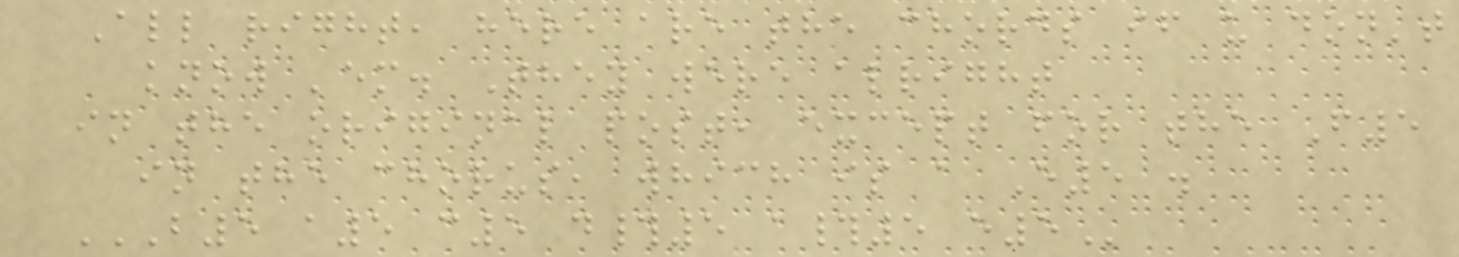All right, here are the chords if u don't
know 'em. They were alright
in the original post, except for the F5
in the chorus, which is a E5 .
B5 A5 C5 D#5 A#5 E5
